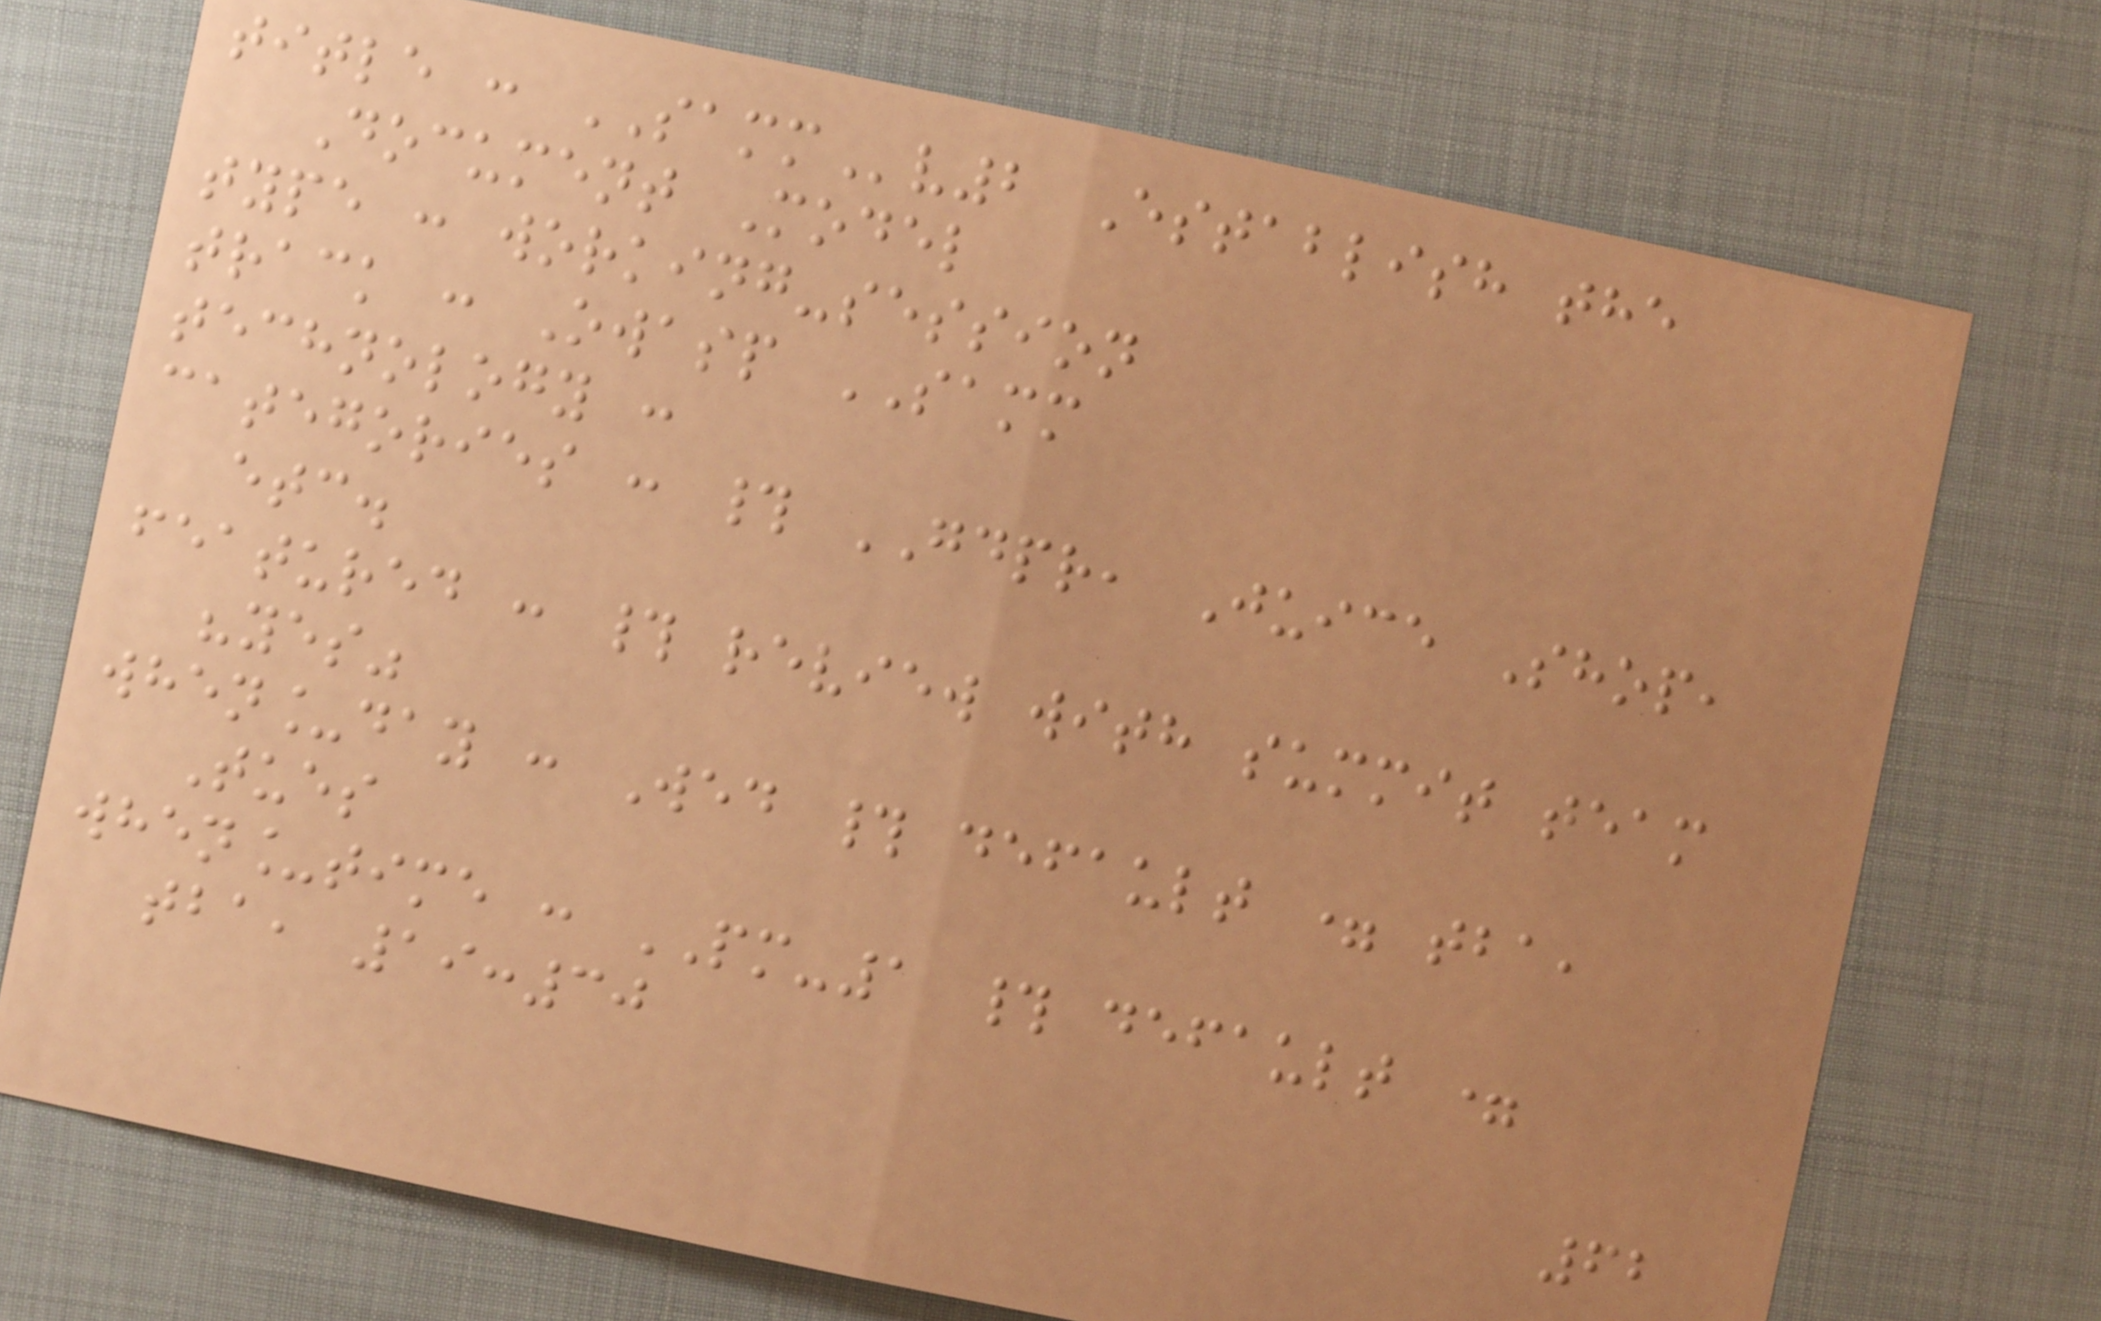title : SAMMv2 Establish the
Document Model
type : working-session
track : Owasp SAMM
technology :
categories : # GDPR, Juice Shop,
etc.
featured : # review with summit team
"yes"
when_day : Wed # default = tba,
Tues
when_time : PM-1 # default =
tba, 19:30
62
